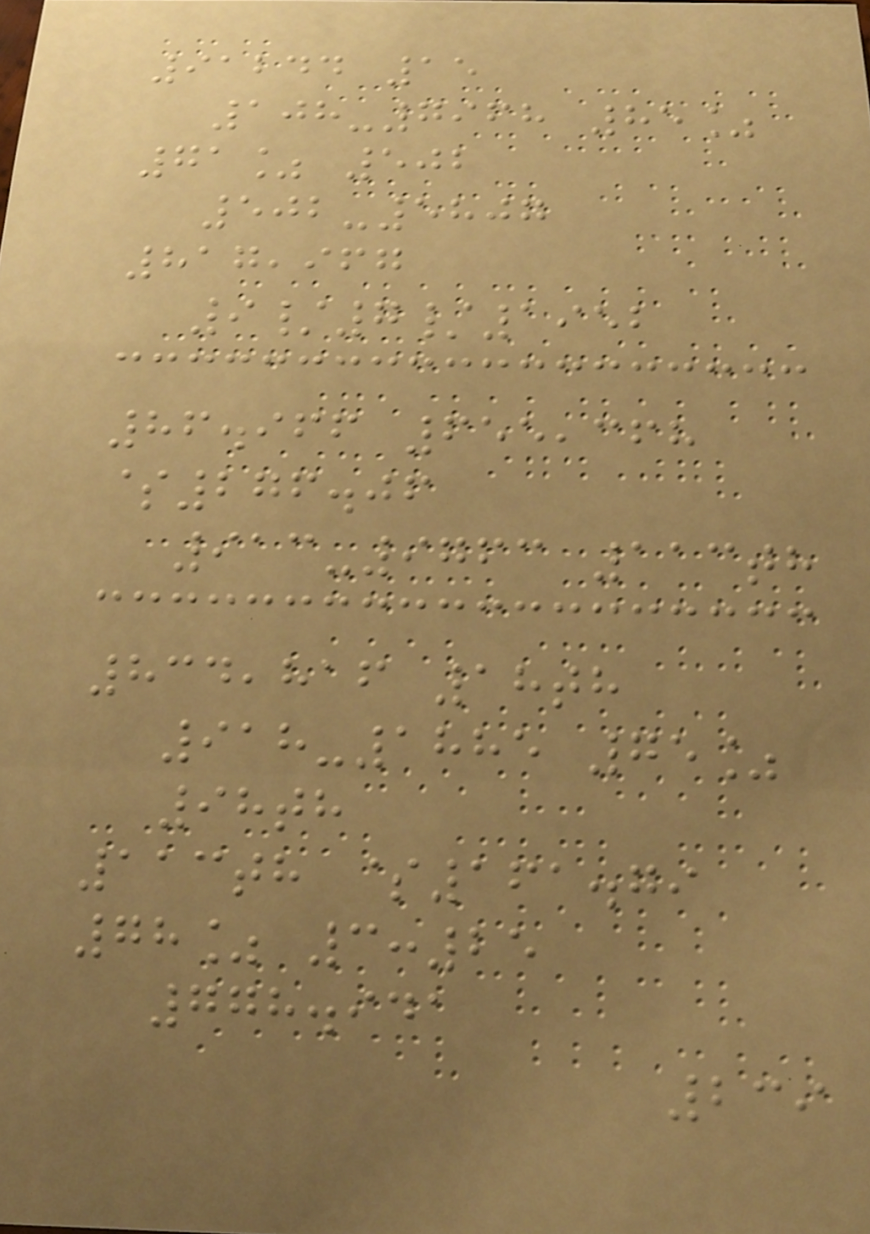91244 15
108-7968 85%
71% 502
502-5807
817,967
9/7/1952
86.966 655,368
$276.06
913-9763 113th
834,816 18th
918-1885 75%
98th
113th $161.79
78% 3:25
778.941
239
